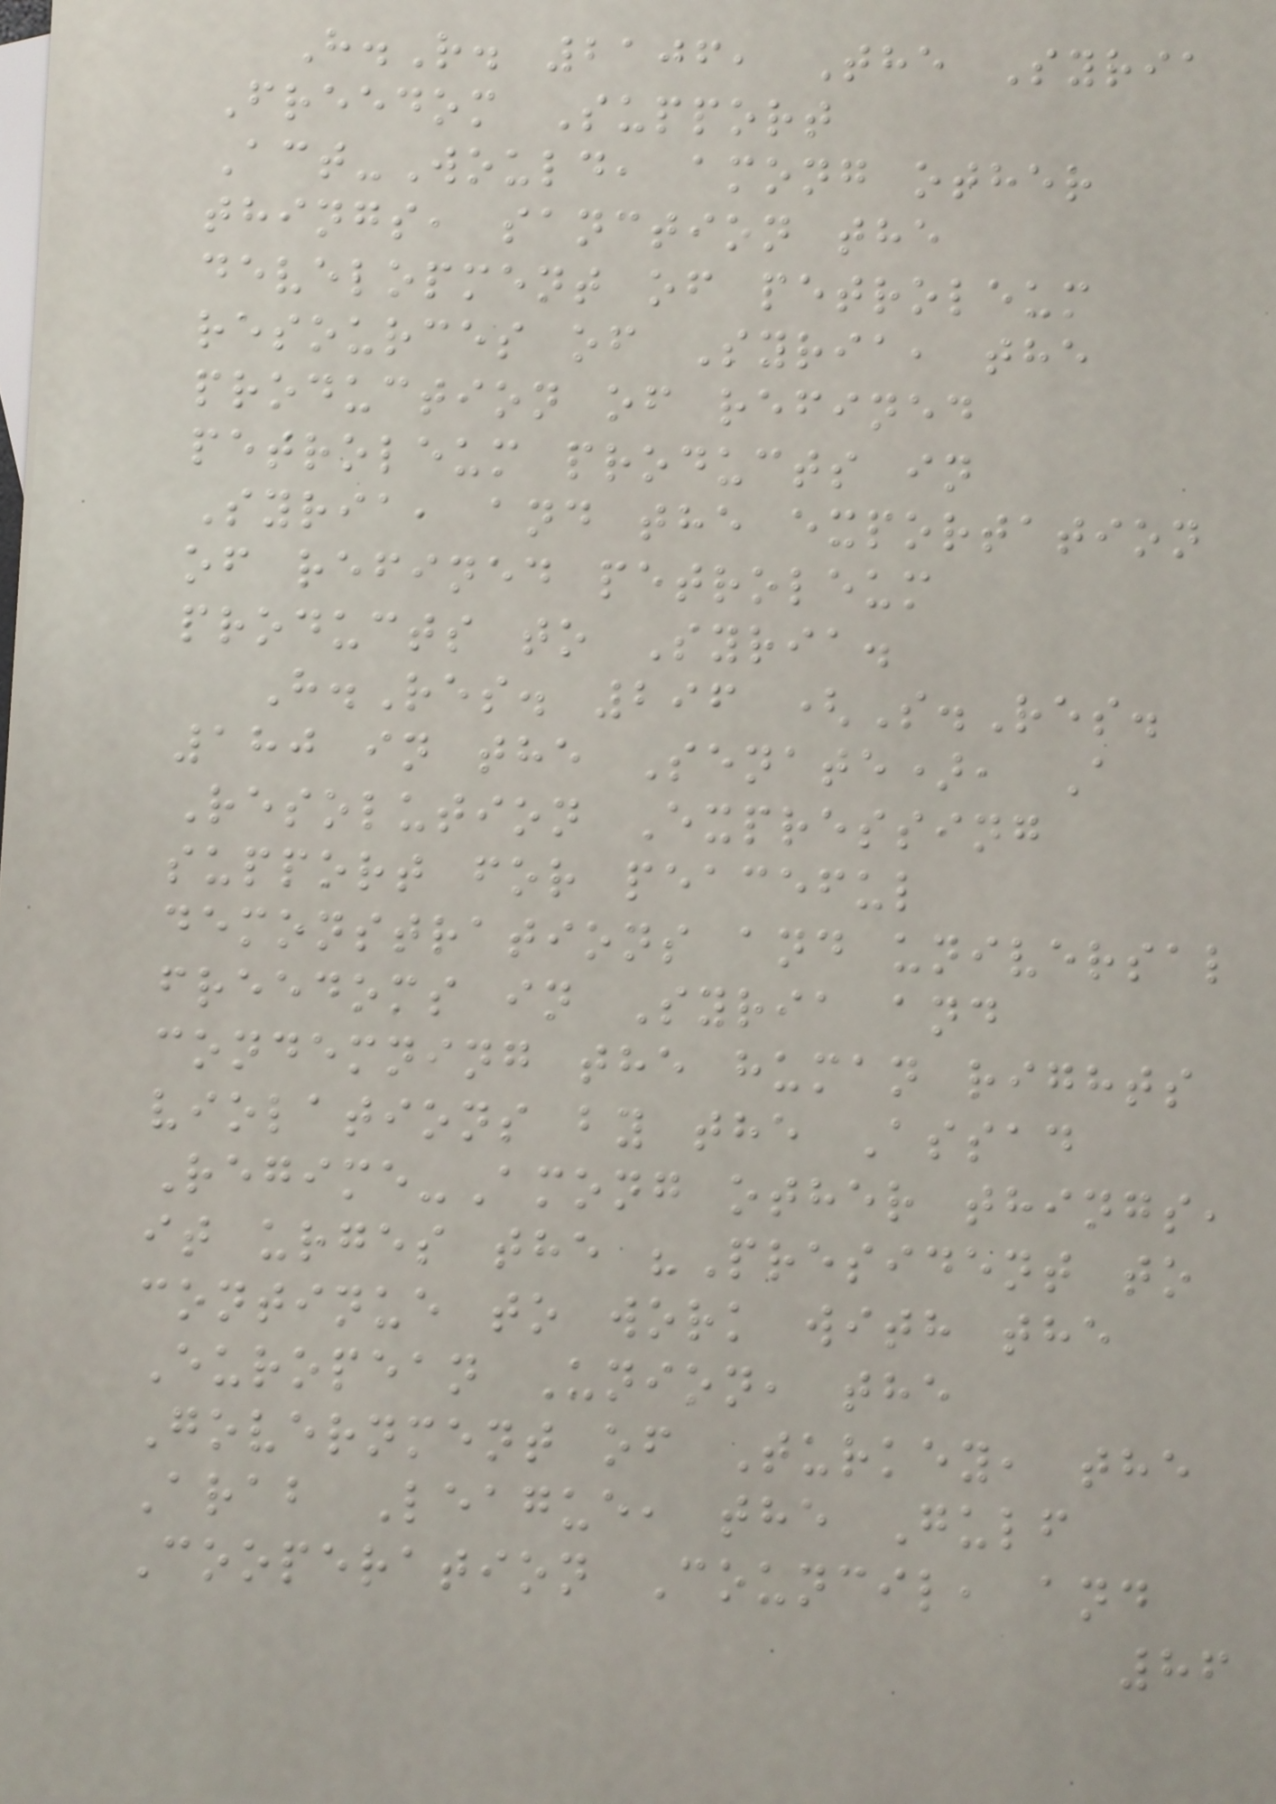H.R. 2106, The Syria
Freedom Support
Act-Would, among other
things, sanction the
development of petroleum
resources of Syria, the
production of refined
petroleum products in
Syria, and the exportation
of refined petroleum
products to Syria.
H.Res. 296 (S.Res.
180 in the Senate), A
Resolution Expressing
support for peaceful
demonstrations and universal
freedoms in Syria and
condemning the human rights
violations by the Assad
Regime-Among other things,
it urges the "President to
continue to work with the
European Union, the
Government of Turkey, the
Arab League, the Gulf
Cooperation Council, and
86
